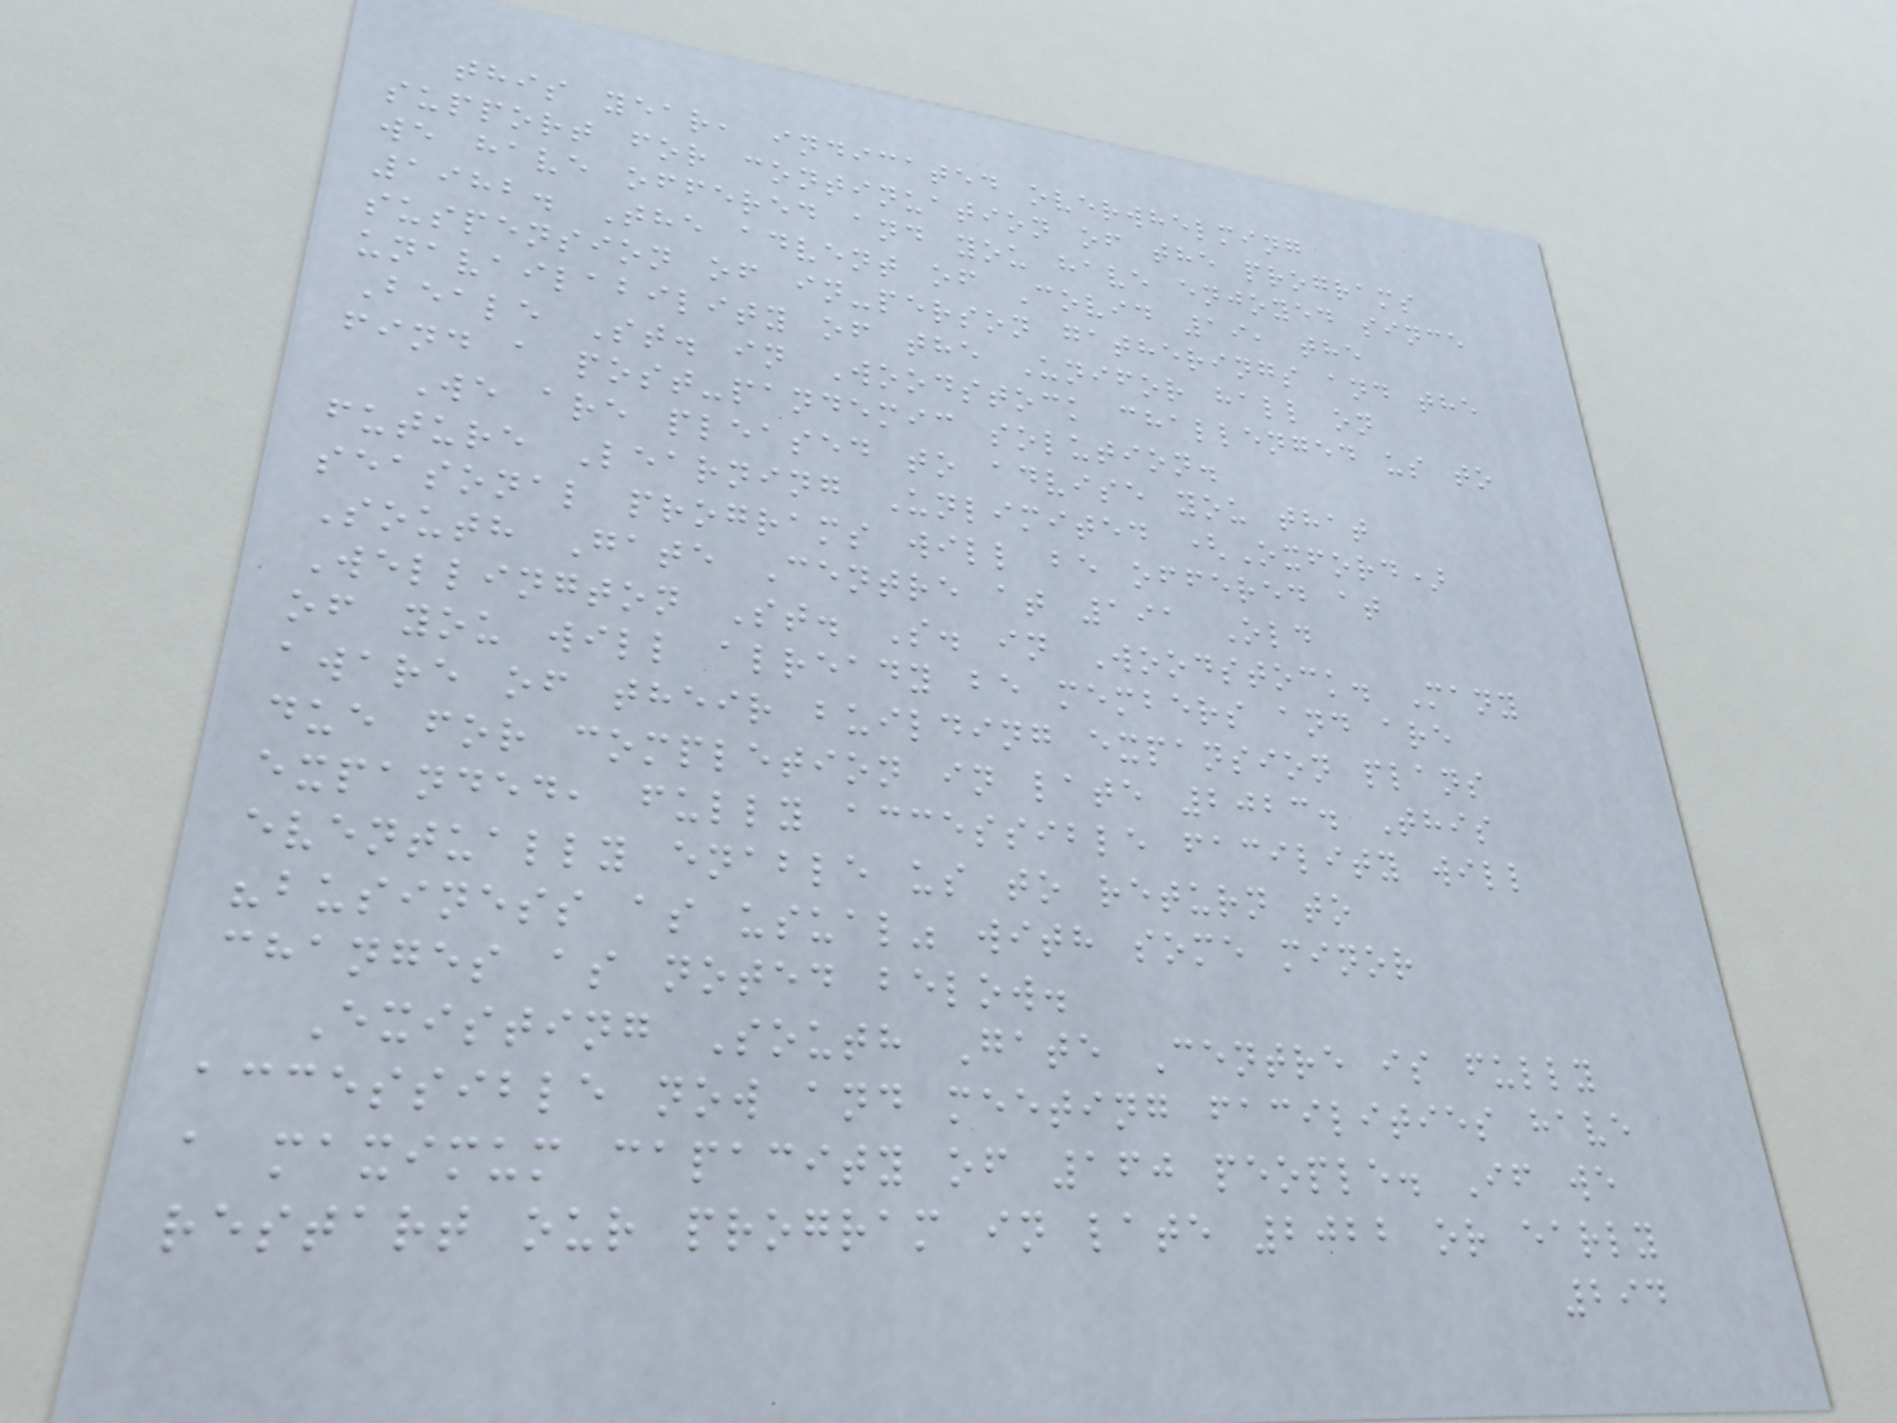this year, indicated overwhelming
support for continuation of the programs
we have offered and you have enjoyed since
1982. The advent of Covid 19, the
suspension of in-person gatherings and the
unavailability of the Unifor hall on
Beale St. in Woodstock challenged us to
find a post-pandemic solution.
We are pleased to advise you that
future Learning Unlimited (Oxford)
seasonal programs will be offered at
South Gate Centre at 191 Old
Wellington St. S. in Woodstock. Many
of you will already be members and are
aware of their building expansion plans
due for completion in late 2023. This
expanded, fully accessible facility will
eventually enable us to return to
"business as usual" with some minor
changes as noted below.
Existing South Gate Centre is fully
accessible now and meeting facilities have
a maximum capacity of 160 people. If we
restart our program in late 2022 or early
294
